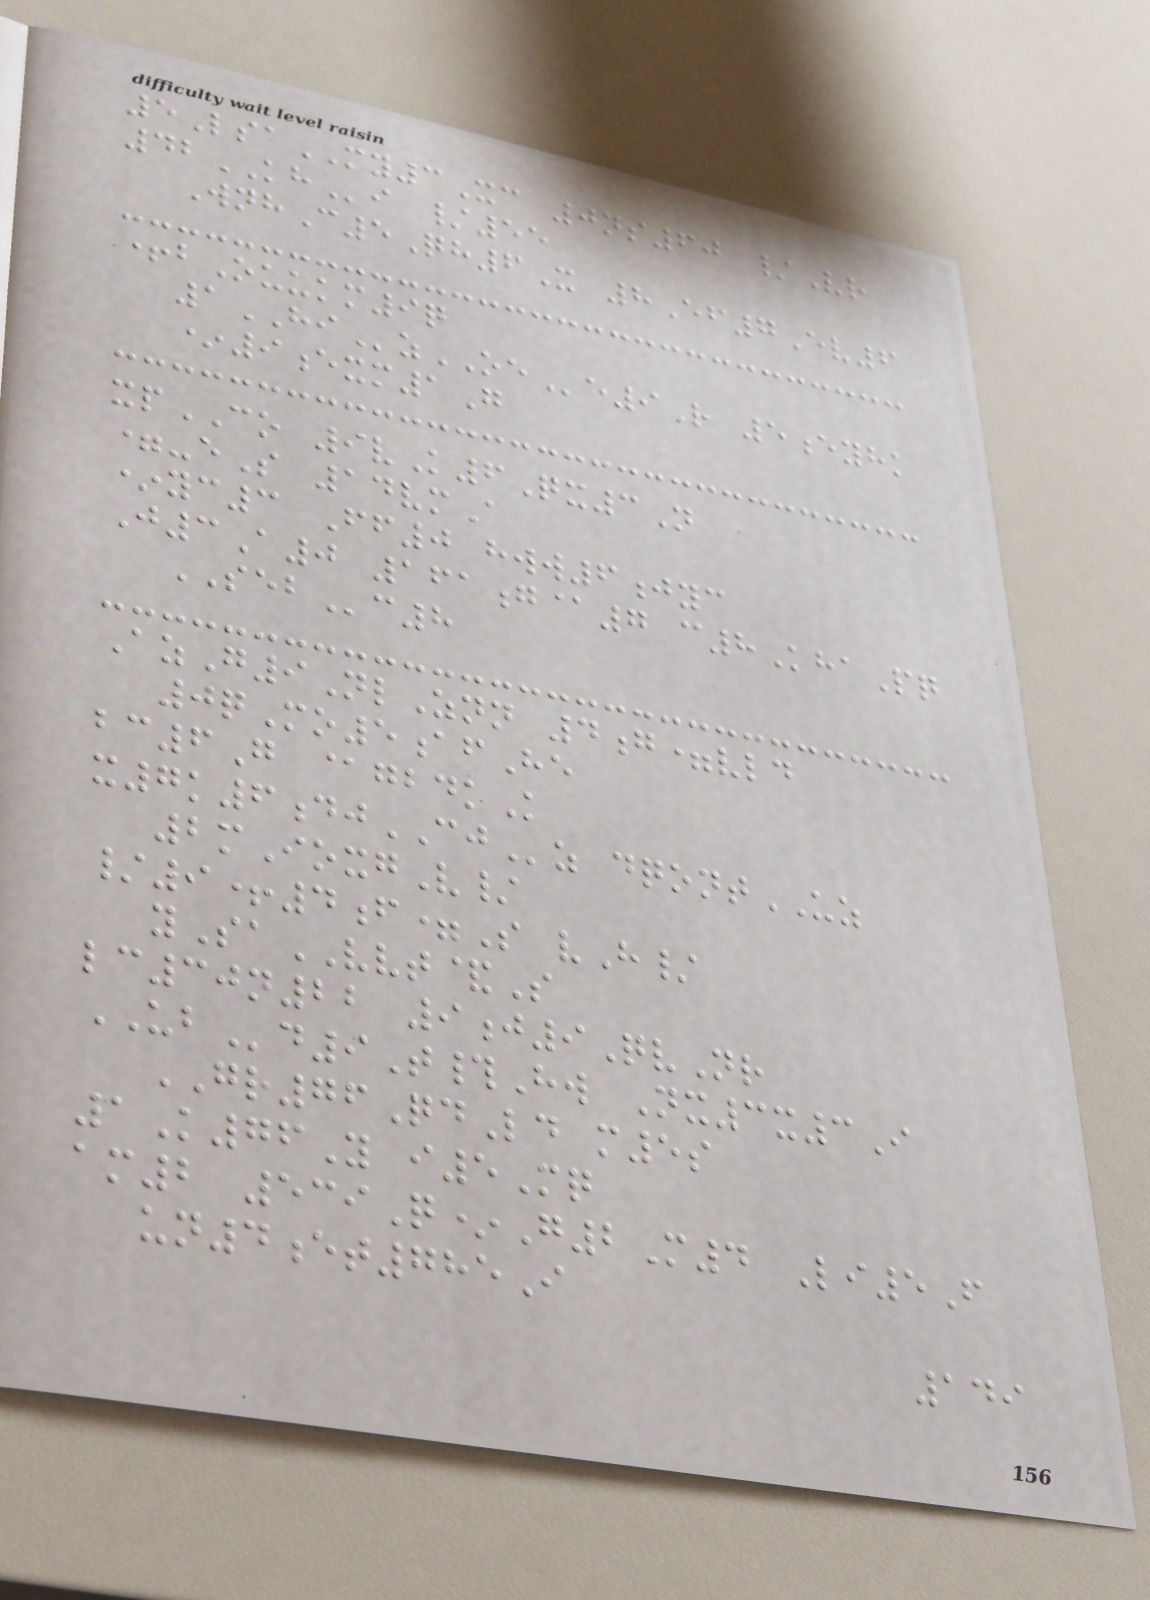5LsaMY3Xc 0ns60 /Vr
42KHi /55
WnhC5Qh6X 8Ef7Ev6
+bOuukm9q
1HIzOEe9R 5eyhk
*9exm1G
xpCO 9vK6Qx3N
=-eS 14vmA
*yc3 Ff0 hww6jyc
J3A0 161g@7 c8KhaPq
SEBc8
AzG9NlZnn 4g=vld
0qMo5afHe
bc6G @gbdkK
x7k6djCJz dqontUZ
2mIoxgV/
/9+4f=S vH/
ySaVVT&S
lc30n22 9j9QvNr
UBd9T#Hw Nx3x3I
GR76QdLd m5s
1K76Y i5Mq
am2 539Q*G2M4 Li5F
un4et785I
149
